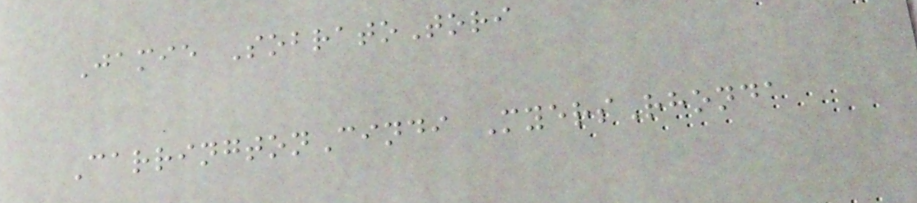Jamie SobratoTori
CarringtonCindi MyersRhonda
